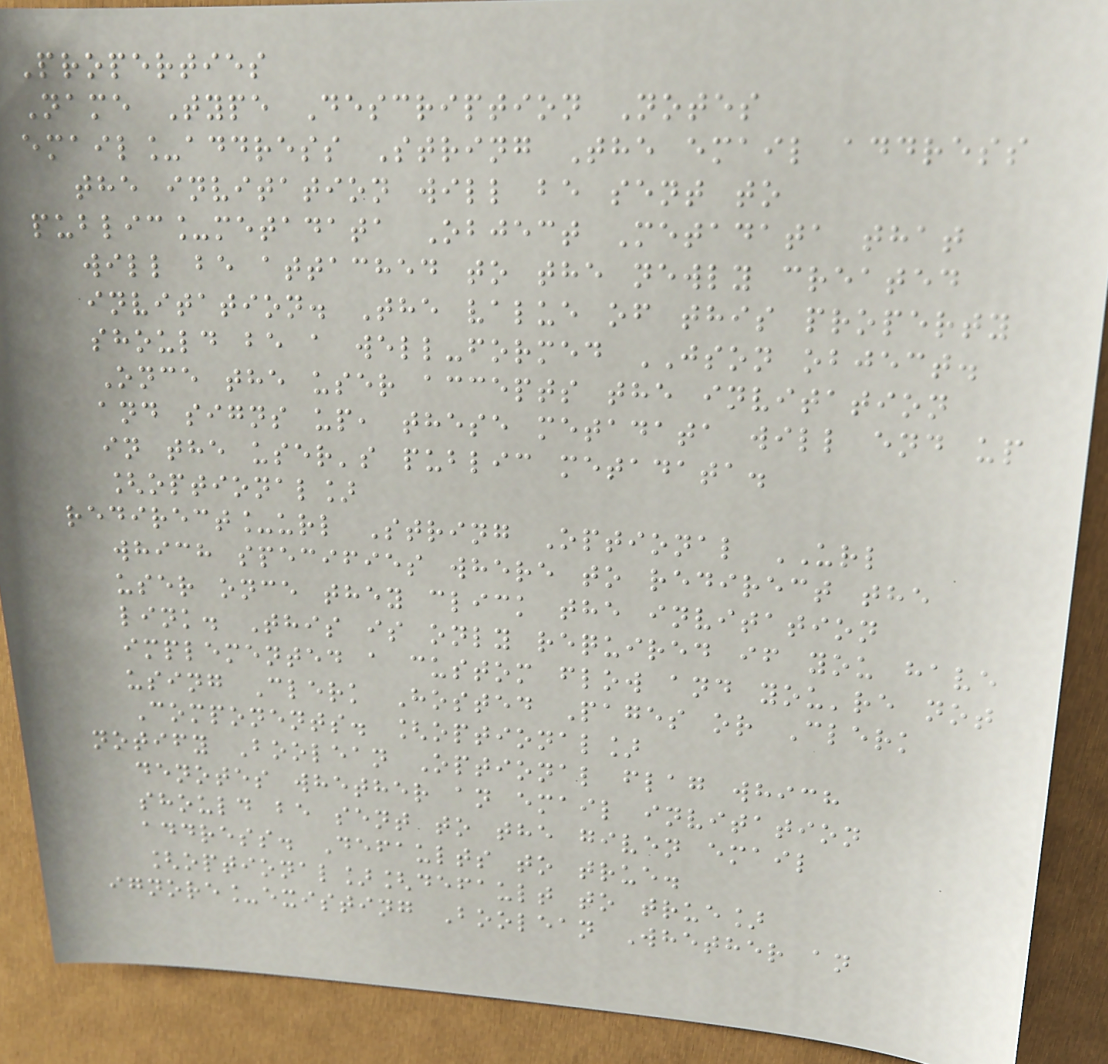Properties
Name Type Description Notes
email_address String The email address
the invitation will be sent to
public_metadata Object Metadata that
will be attached to the newly created
invitation. The value of this property
should be a well-formed JSON object.
Once the user accepts the invitation
and signs up, these metadata will end up
in the user's public metadata.
[optional]
redirect_url String Optional URL
which specifies where to redirect the
user once they click the invitation
link. This is only required if you have
implemented a custom flow and you're not
using Clerk Hosted Pages or Clerk
Components. [optional]
notify Boolean Optional flag which
denotes whether an email invitation
should be sent to the given email
address. Defaults to true.
[optional][default to true]
ignore_existing Boolean Whether an
